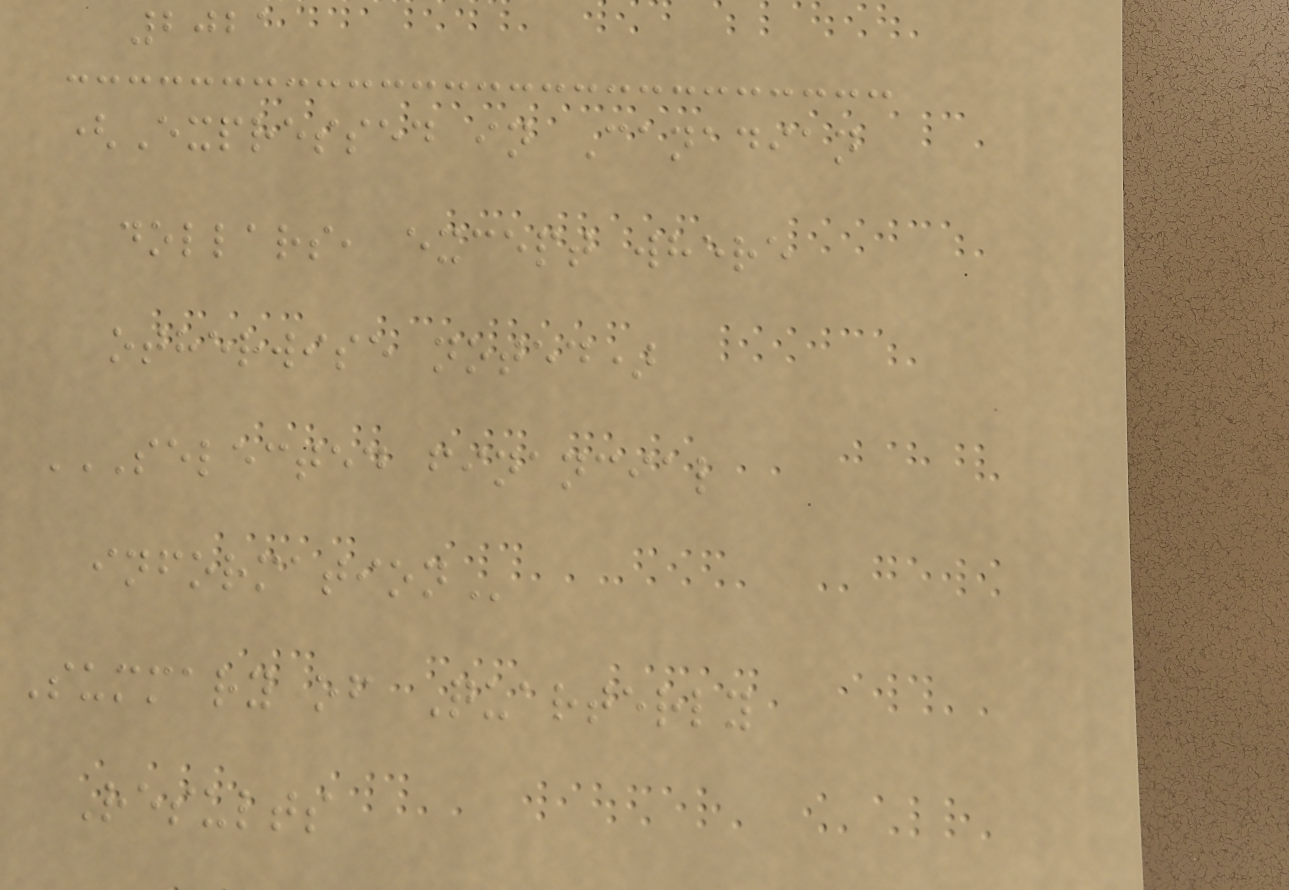2021
(Expressed in Canadian
dollars, except where
otherwise noted)
SELECTED FINANCIAL
INFORMATION
Summary of Quarterly
Results
